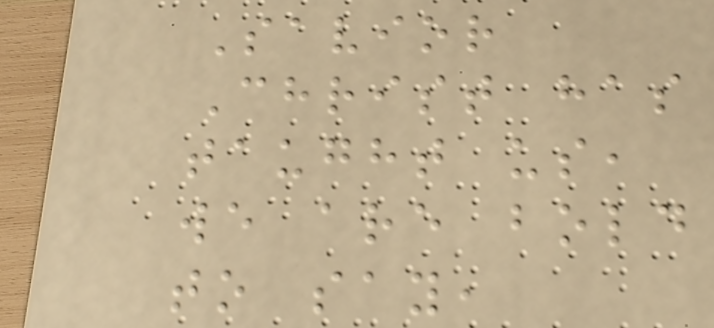Savior
Christ has
taught us,
we are bold
to say,
